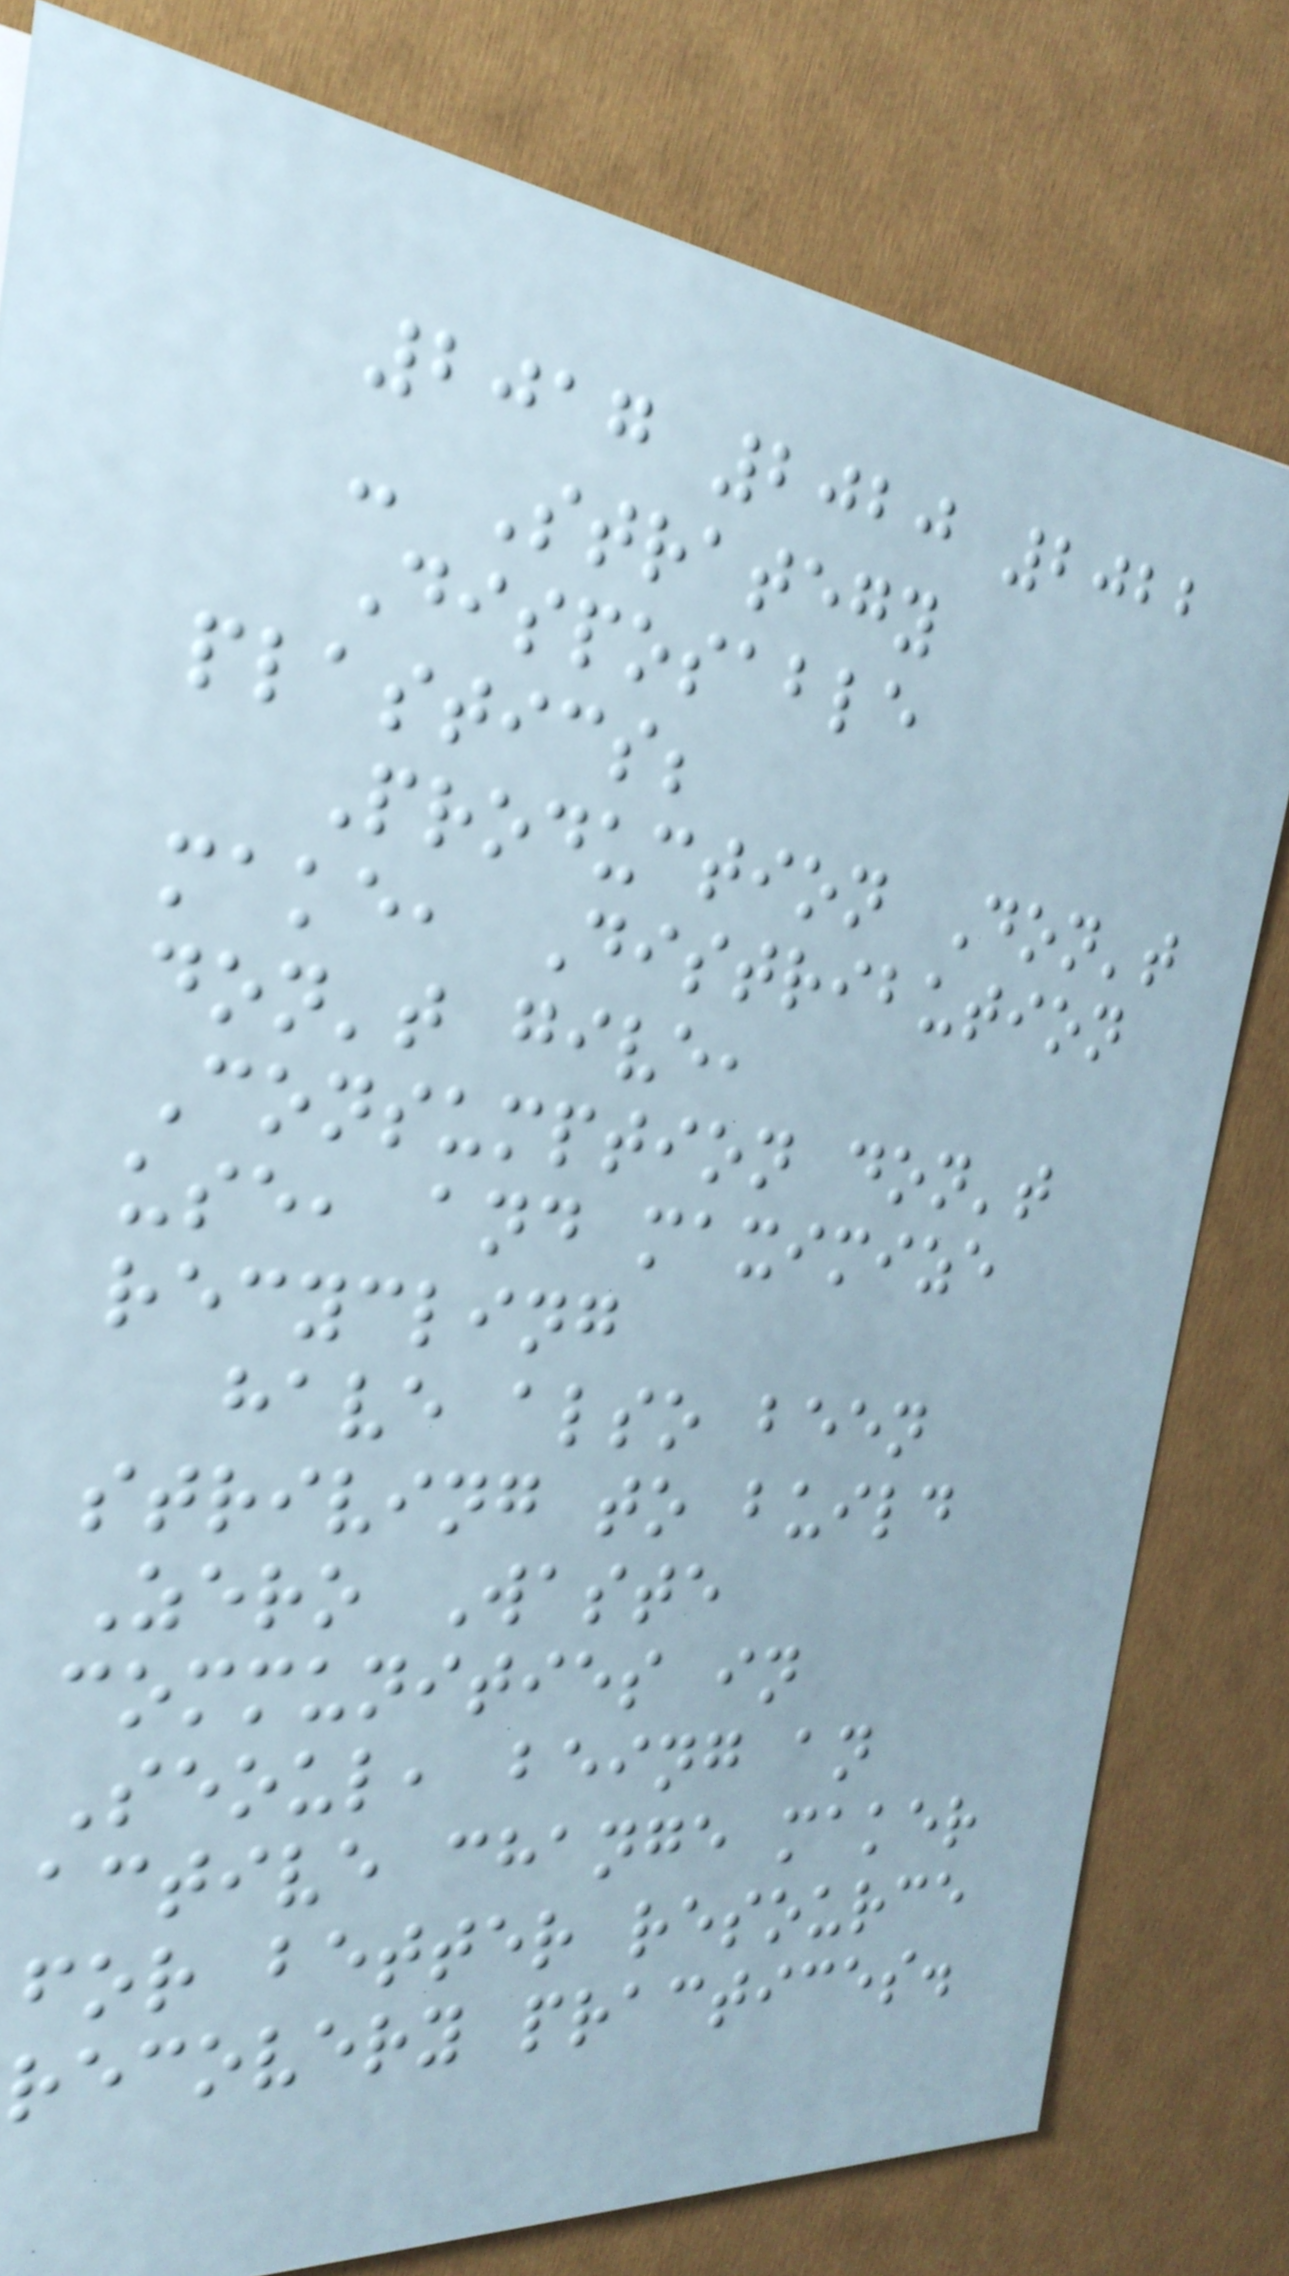2017 2020 2022
- Strategy
Disposable
plastics;
Production Don't
make, Distribution
don't give,
Consumption don't
use, and maximize
recycling
have also been
striving to build
Zero Waste
communities in
Seoul, being an
active change maker
for better resource
recovery practices.
